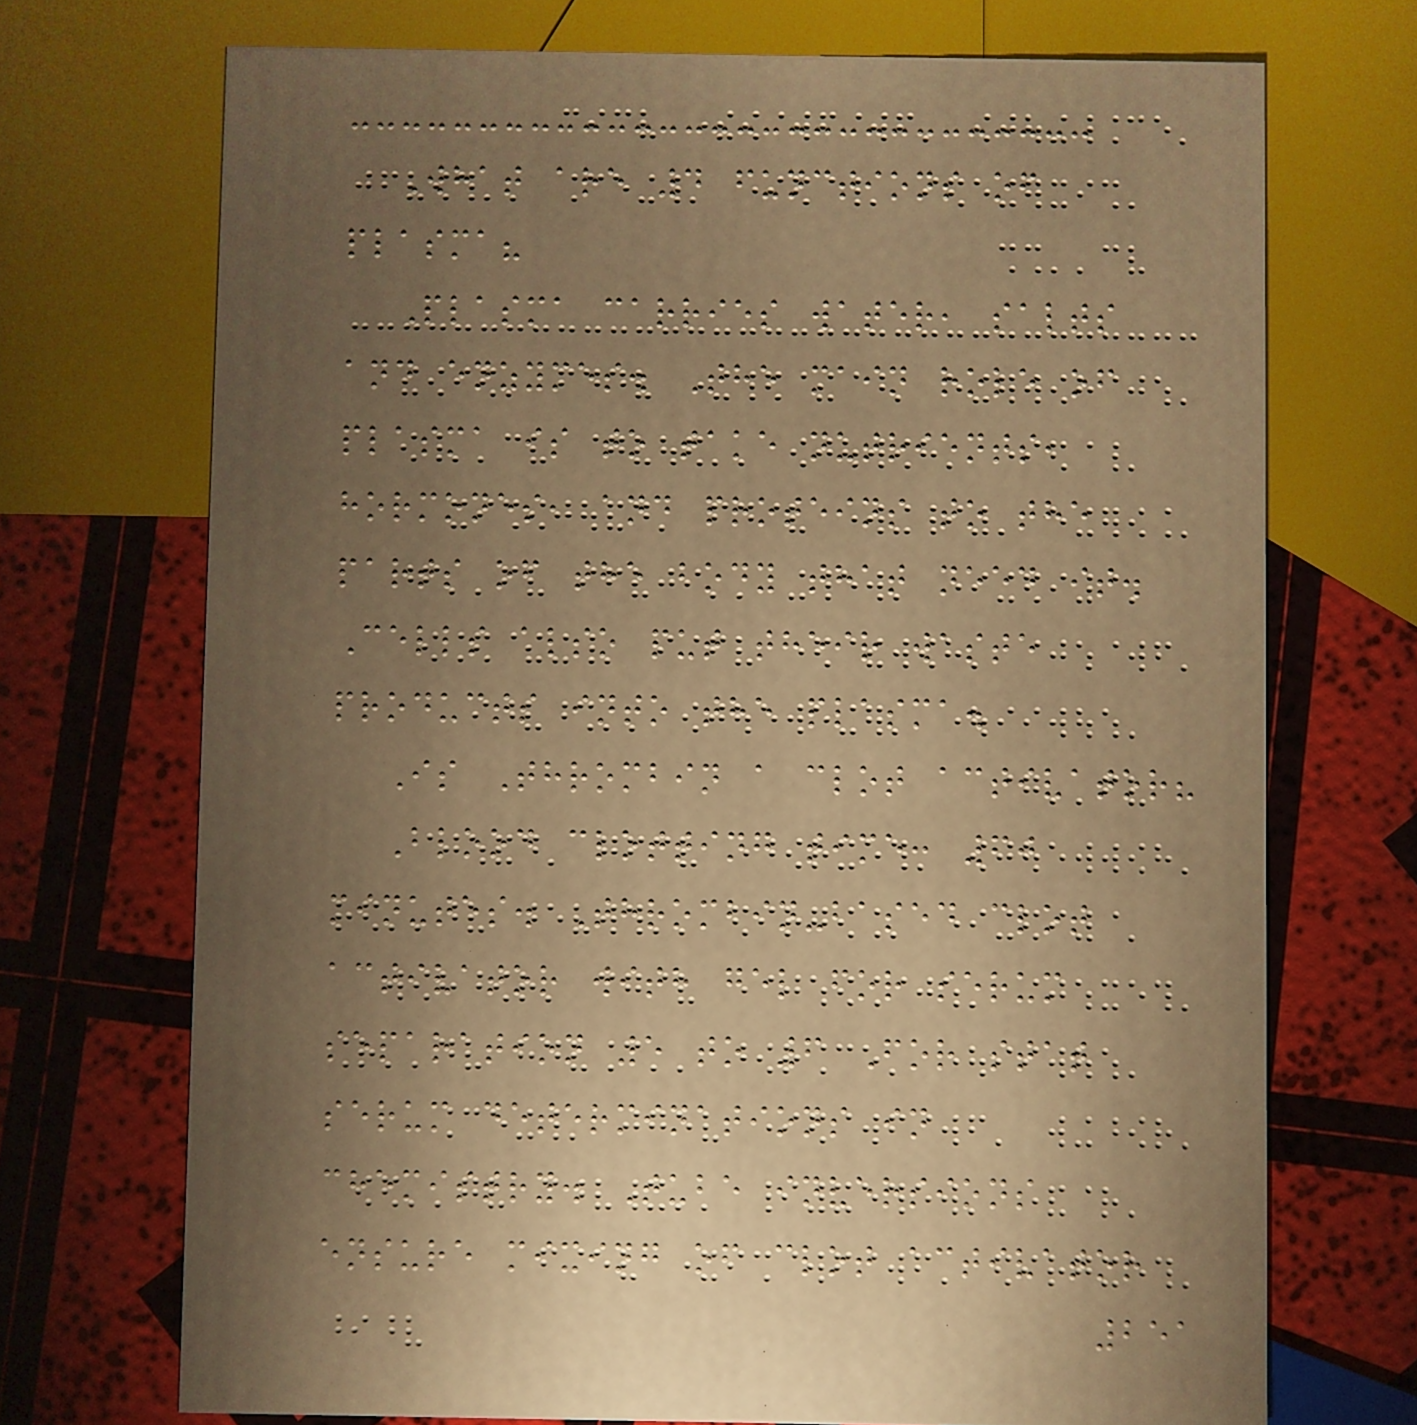What are 4 functions of
plasma?
Plasma carries water, salts
and enzymes. The main role of
plasma is to take nutrients,
hormones, and proteins to the
parts of the body that need it.
Cells also put their waste
products into the plasma.
Is Thrombin a clot activator?
Blood clotting time: 60
minutes. Thrombin-based clot
activator with gel for serum
separation 5 to 6 For stat
serum determinations in
chemistry. Tube inversions
ensure mixing of clot activator
251
